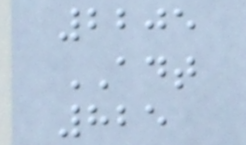2205
ADT
825
